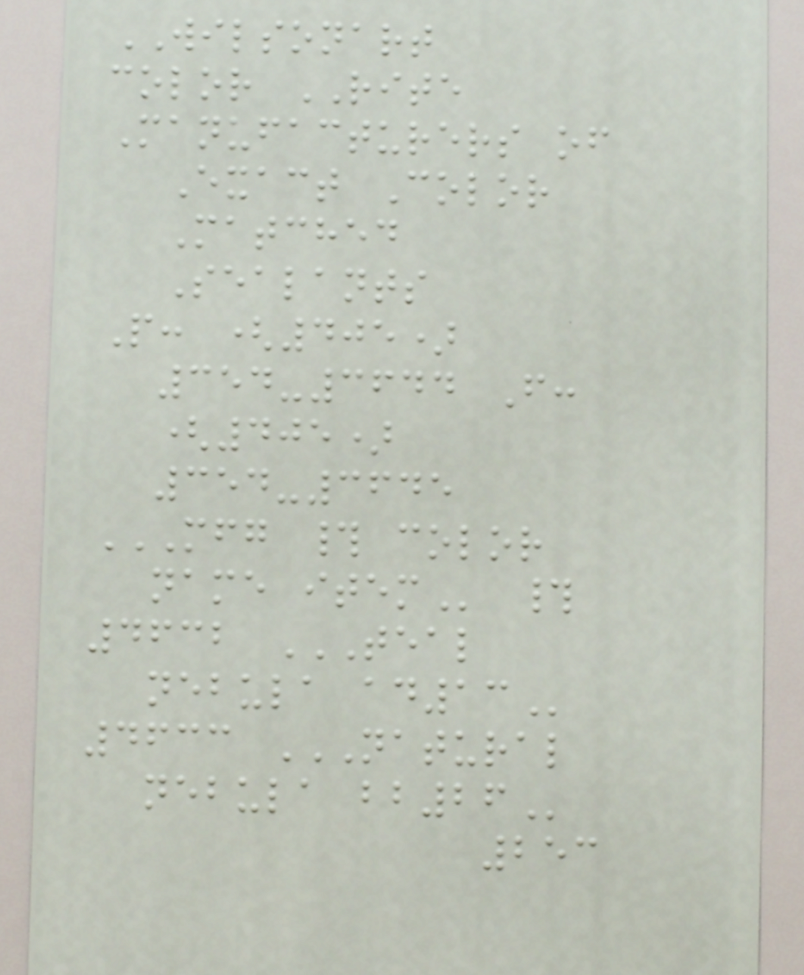WILSONART
color RITE
Manufacturers of
Exact Color
Matched
Sealants
P: (405)
354-3644 F:
(405)
354-3645
MFG # COLOR
NAME ITEM #
4632 TEAL
NEBULA AD13
4633 NATURAL
NEBULA BB26
253
